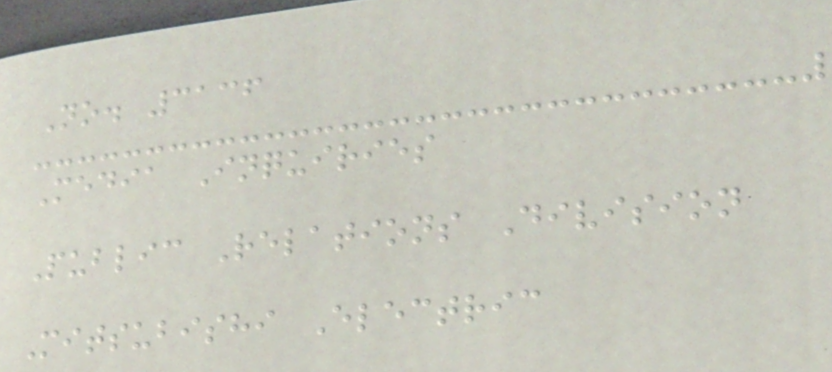No. 3136
Media Inquiries
Public Relations Division
Mitsubishi Electric
